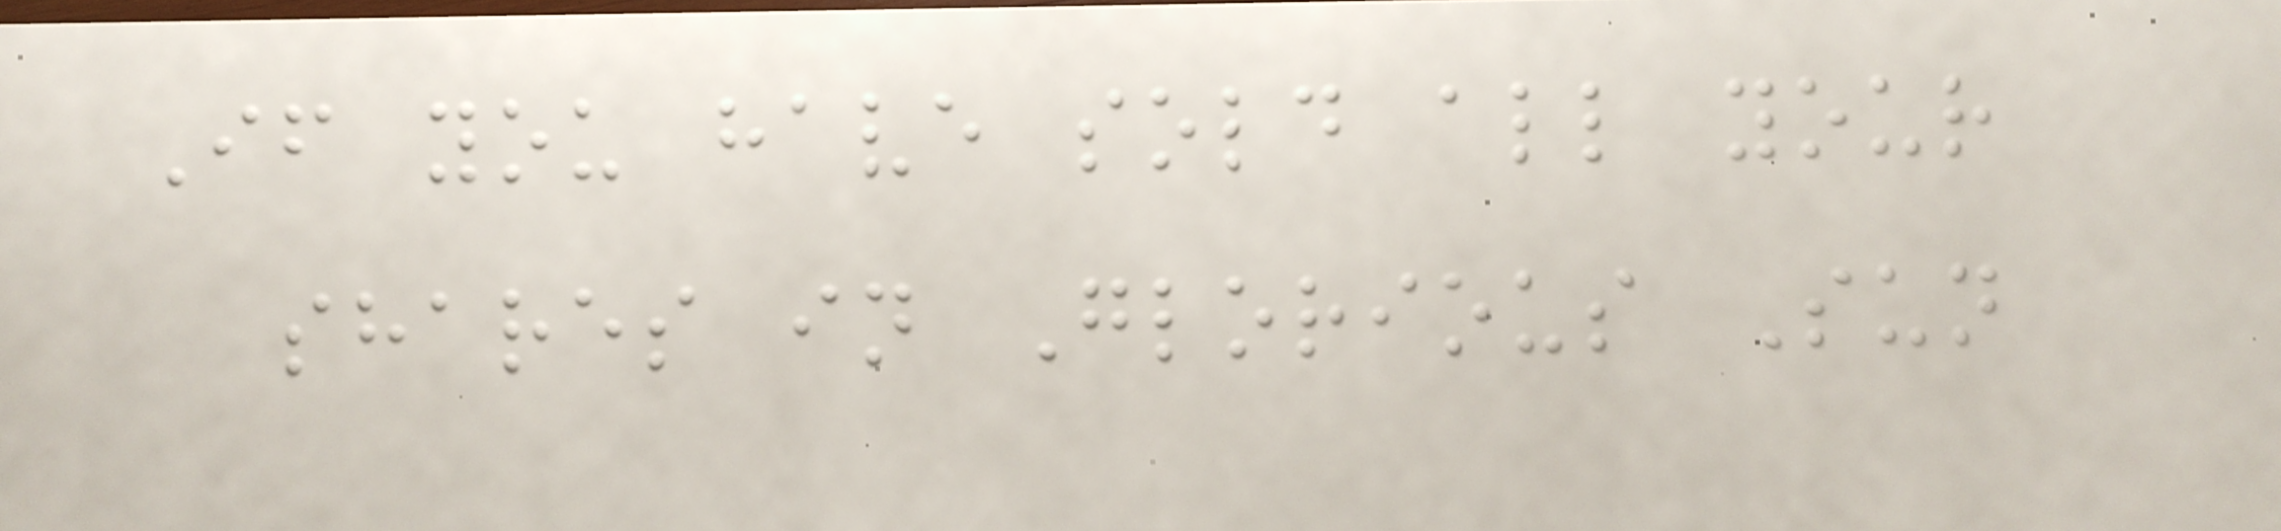If you have sold all your
shares in Glorious Sun
